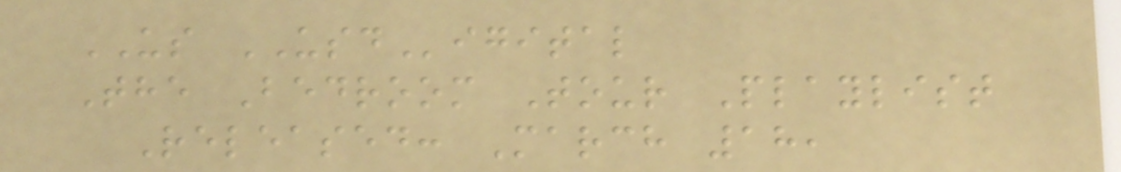US USDigital
The Bedroom Tour Playlist
Released: March 18,
